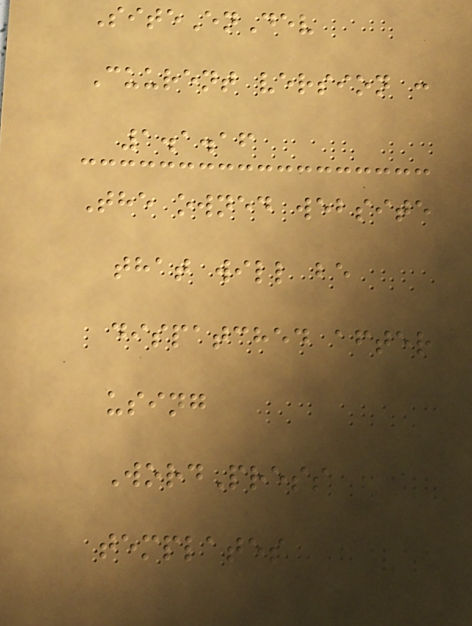SiteEnDev
Cuurent version :
1.1.16
The owned website
that will be
dispatched after
using
WordPress
templates
